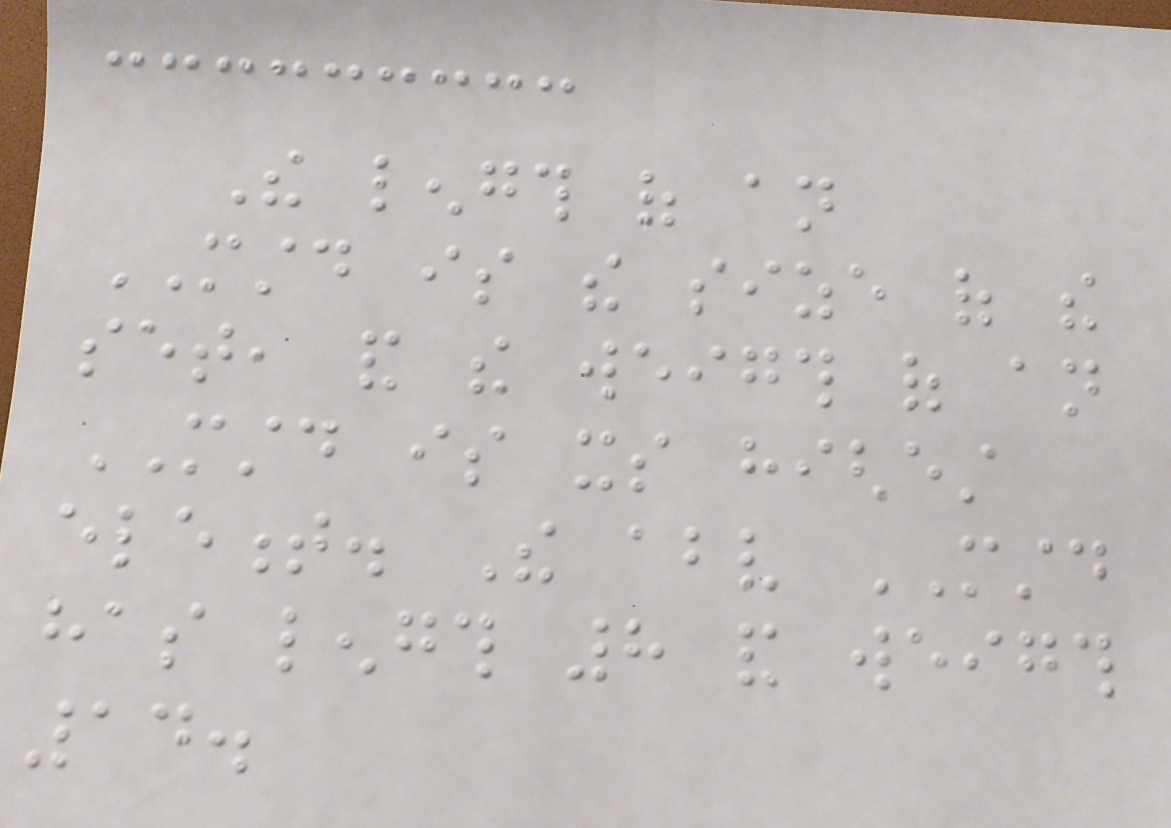The length of an
MSTD is the size of the
set, and the weigth of an
MSTD is its highest
element. The above MSTD
has length 8 and weigth
14.
